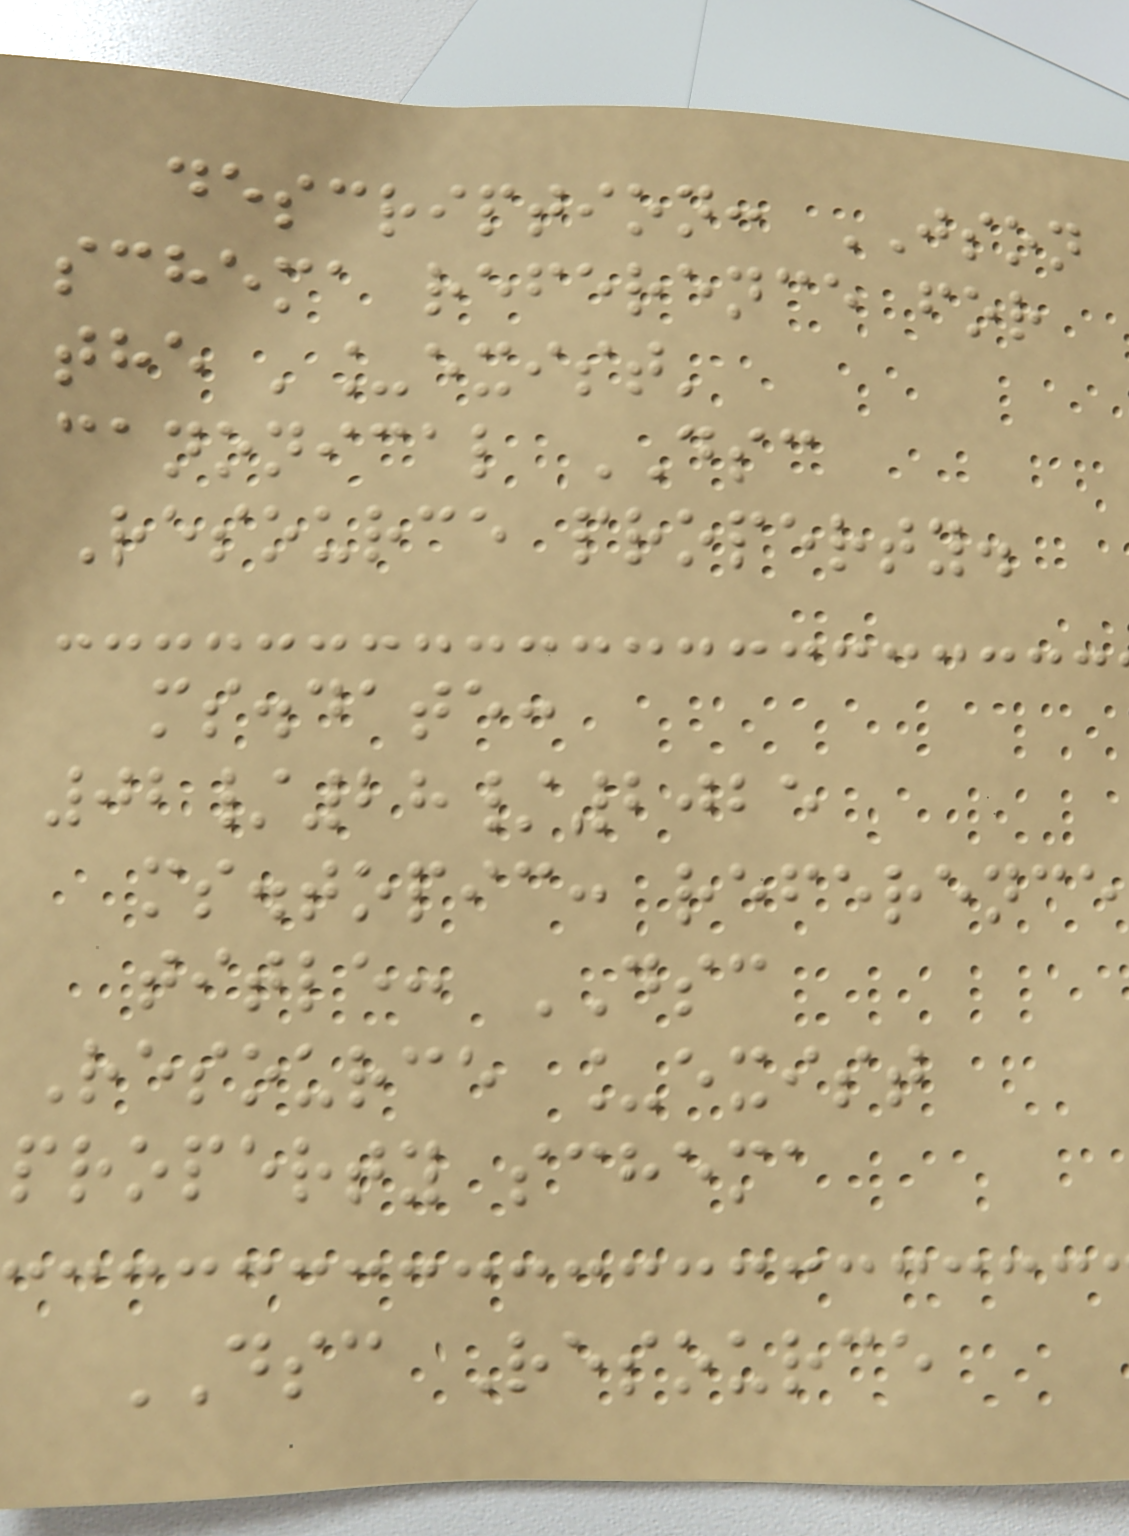description: JSON
schema reference for
the '_exist'
canonical DSC
Resource property.
ms.date:
02/28/2025
ms.topic: reference
title: DSC
Resource _exist
property schema
DSC Resource
